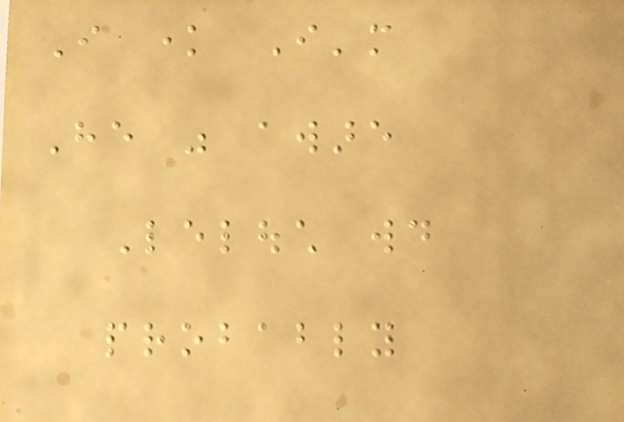I know I'm
He was aware
Lelouch would
probably
